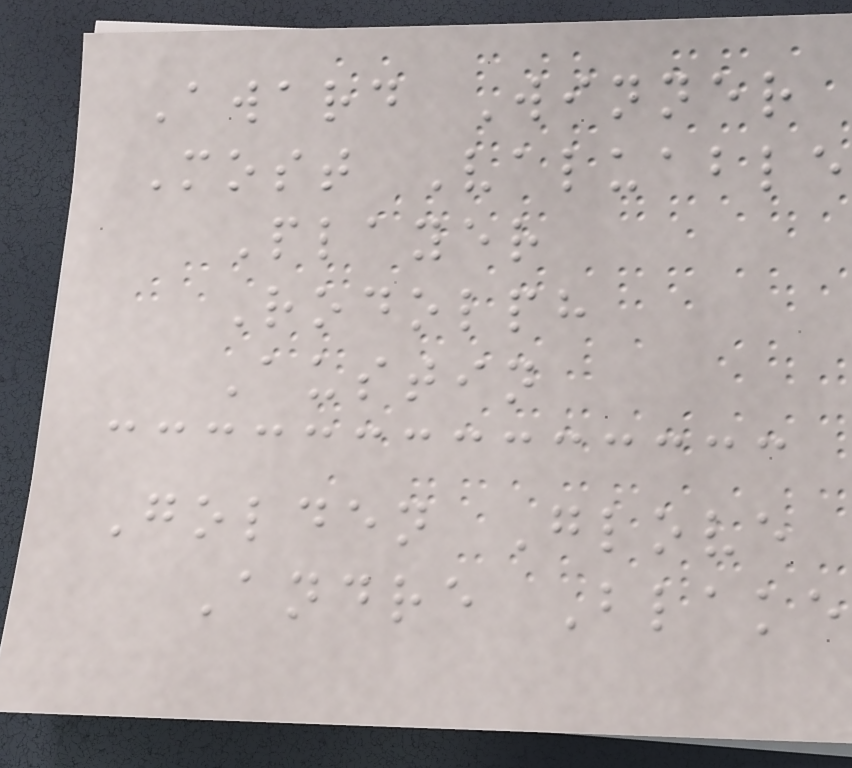Award Winner
Most Valuable
Player
Rodolph
Austin
Golden Glove
Andre Blake
